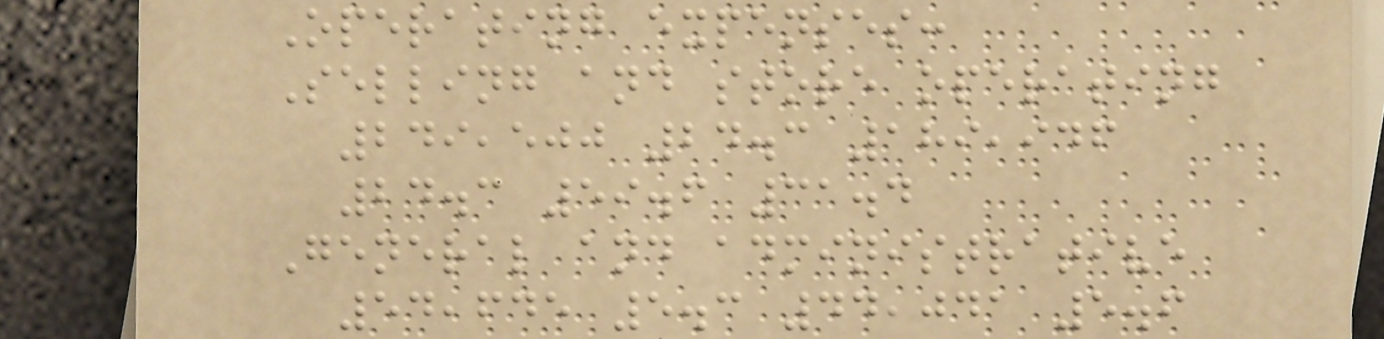Operating expenses:
Selling and store operating
249,500 24.3 189,946
24.3 59.6 31.4
General and administrative
54,645 5.3 44,041 5.6
